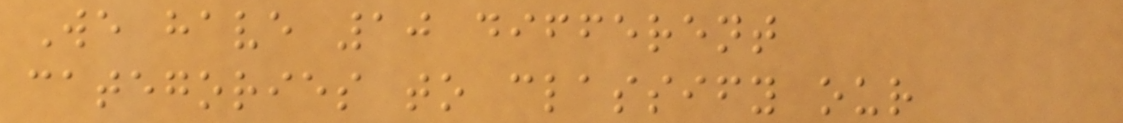We have 10 different
categories to classify our
